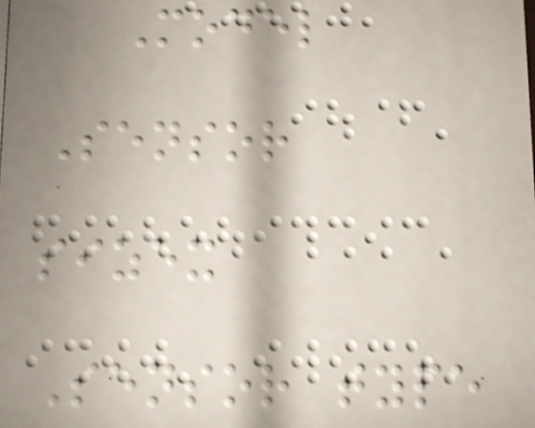Model
Sensor
sizex
Sensor type
